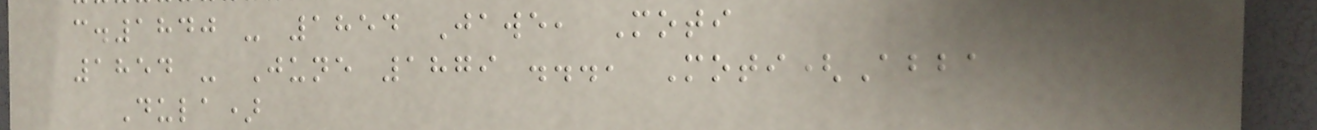c.1840 - 1854 Jawe, Moti
1854 - June 1879 ..., Moti(Abba
Dula)
